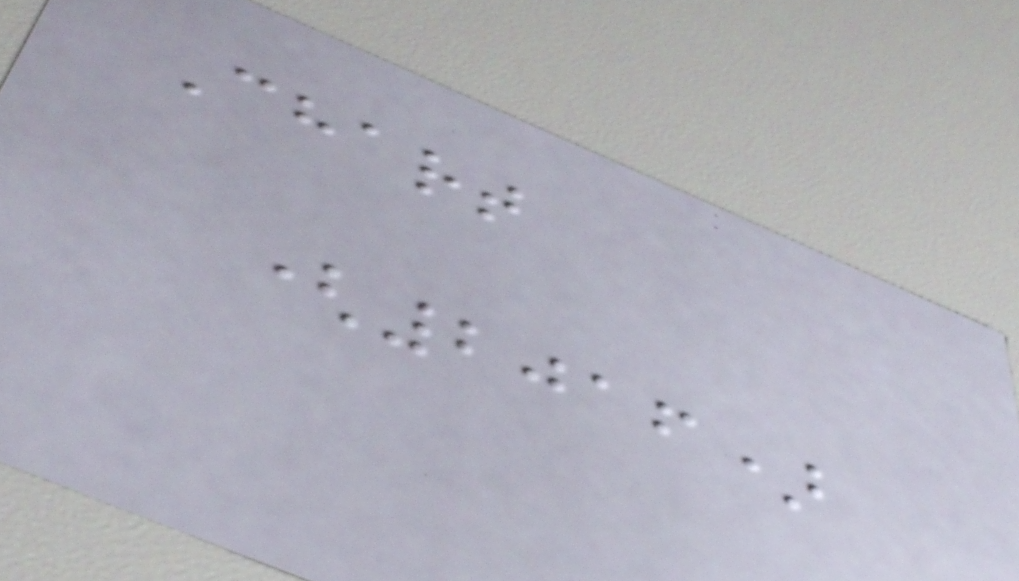Chart
(2016)
